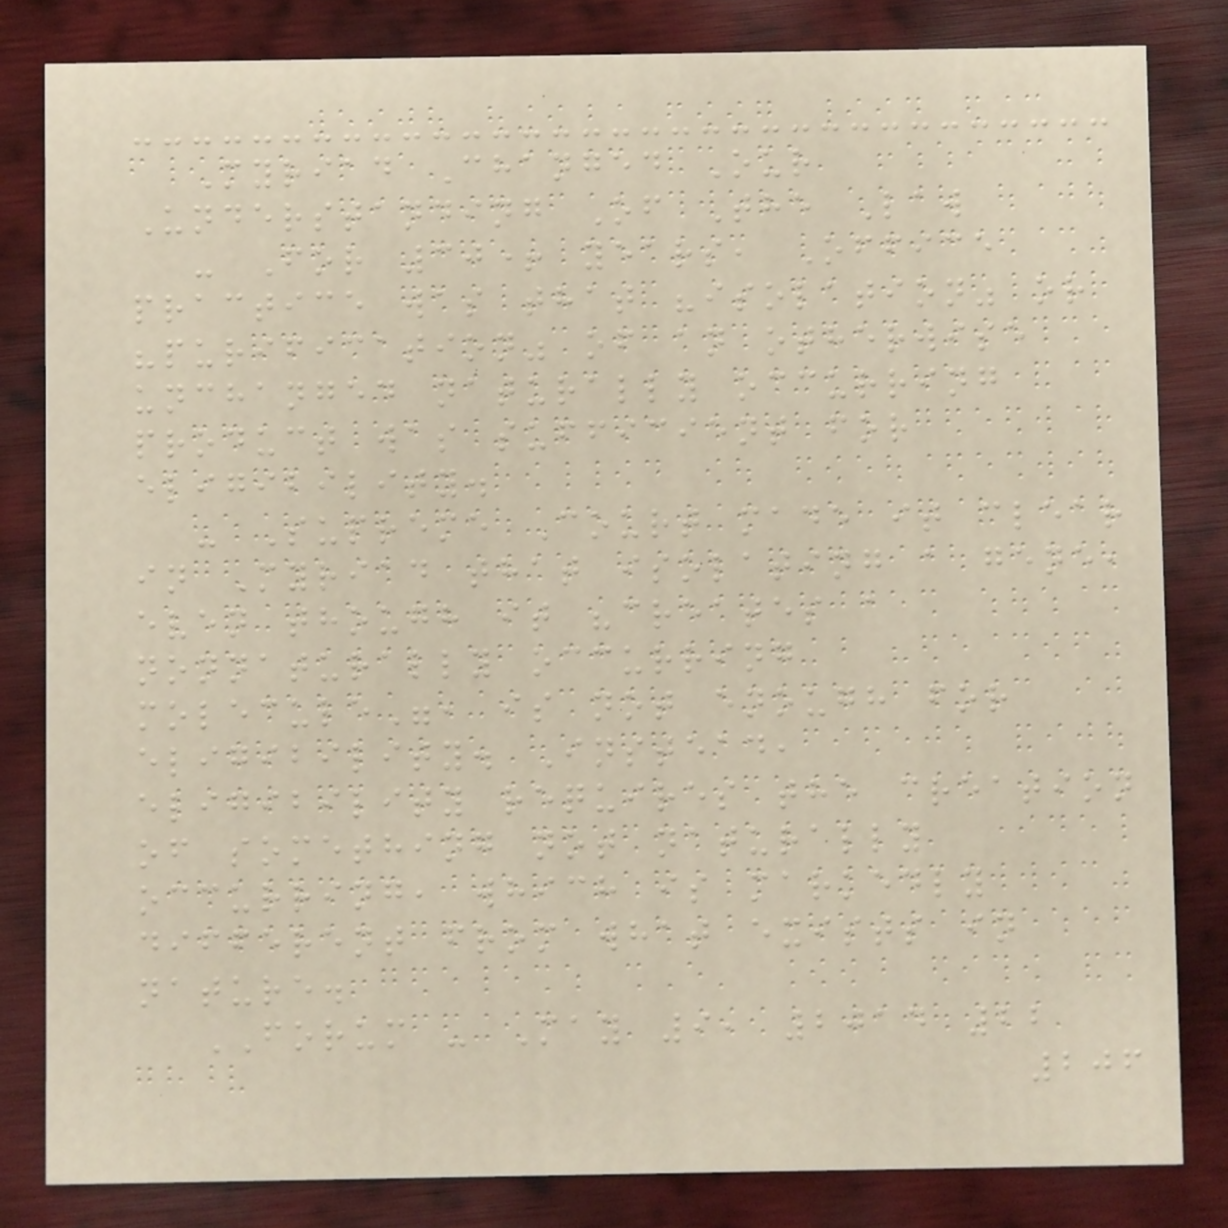Myriad Changed Our
Understanding Of The Law
- For 30+ years, Office
practice was that "isolation" or
"purification" of an otherwise
unchanged naturally occurring
product was sufficient for
eligibility.
- Supreme Court made it clear
in Myriad that isolating a gene,
even though it "creates a
nonnaturally occurring
molecule", is not enough for
eligibility. Instead,
eligibility requires the creation
of something not naturally
occurring, which is markedly
different from what exists in
nature.
FORUM - May 9, 2014 22
206
